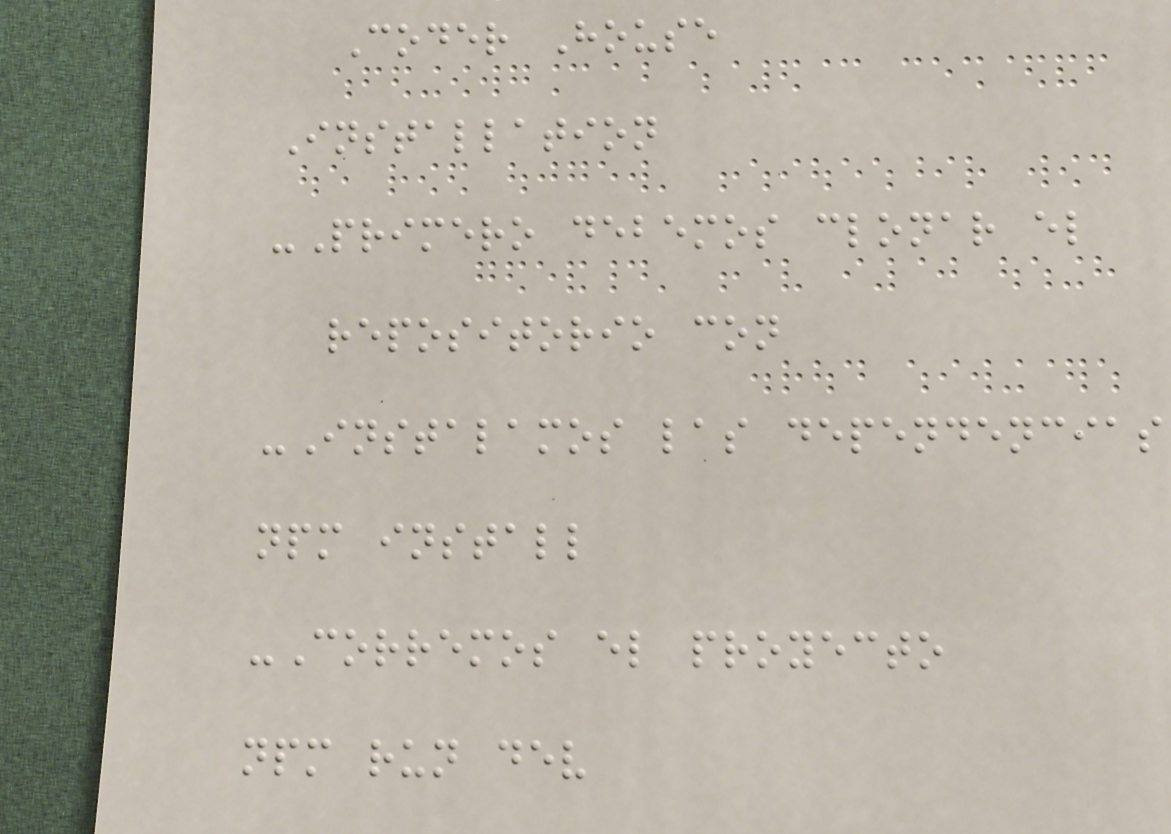Coder House
Installation
-Primero debemos clonar el
repositorio con
-Instalamos las dependencias
npm install
-Corremos el proyecto
npm run dev
